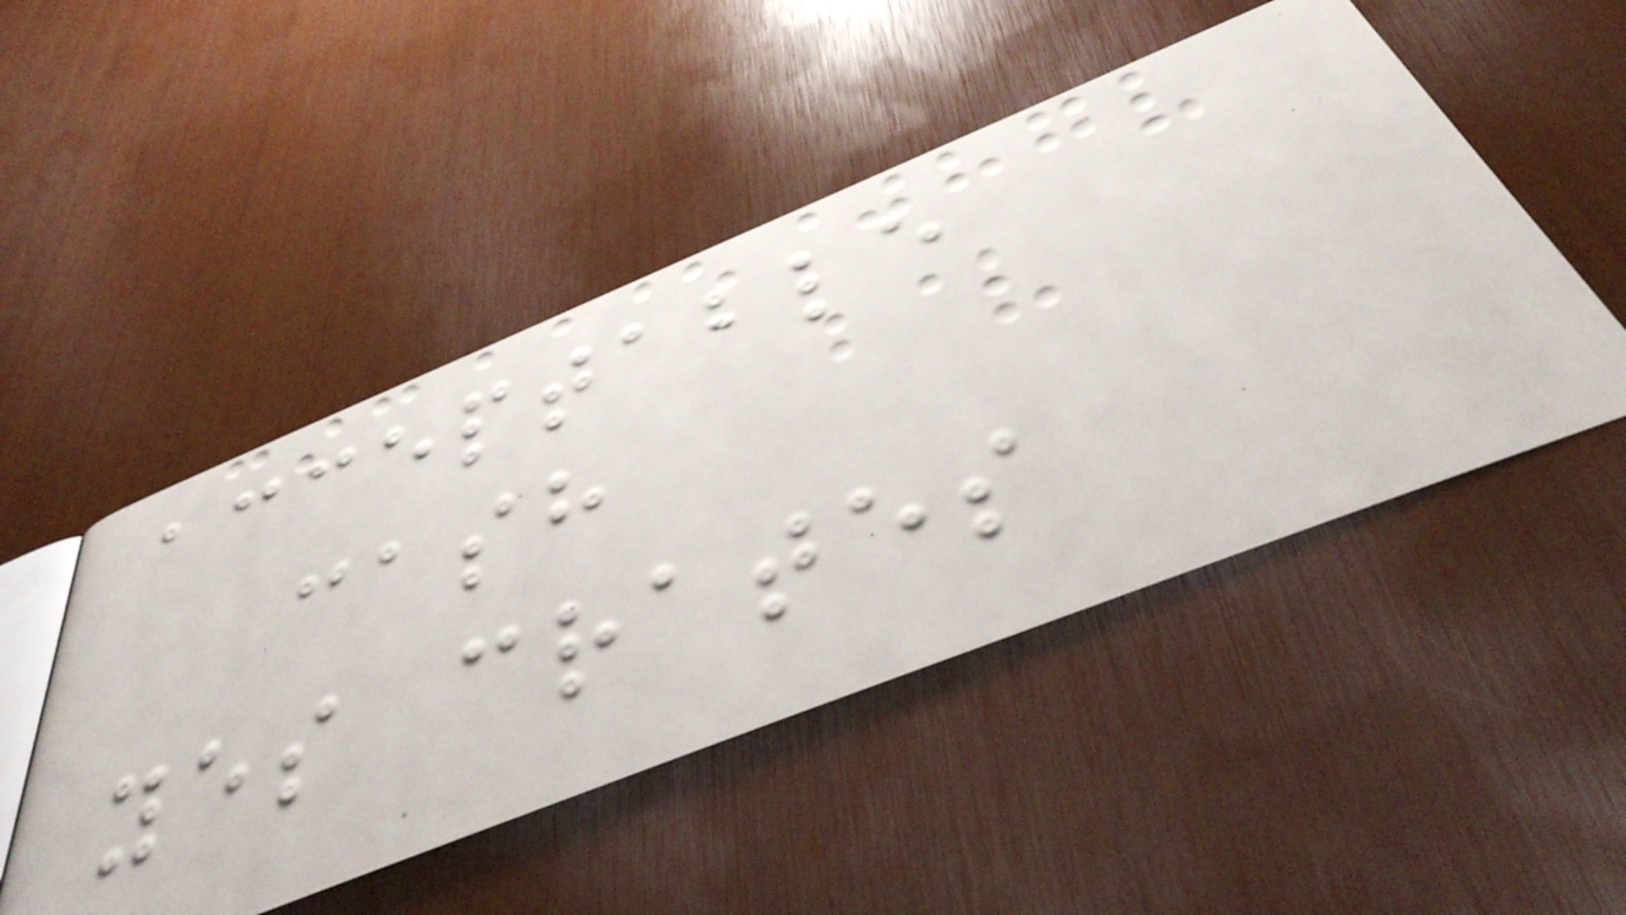acceptable
cash
yes crates
